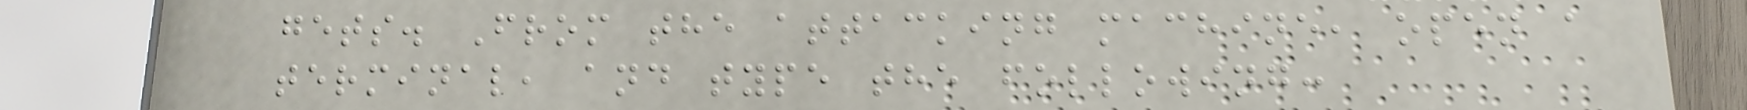gets. From the attacking machine, open a
terminal, and type the following:
